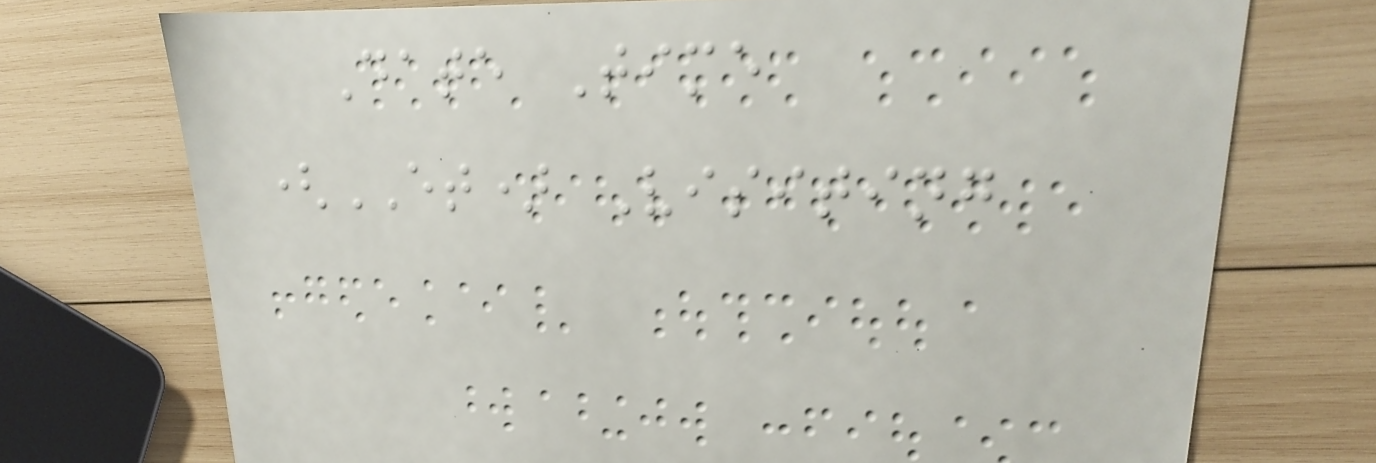Date Time
(ET) Visiting
